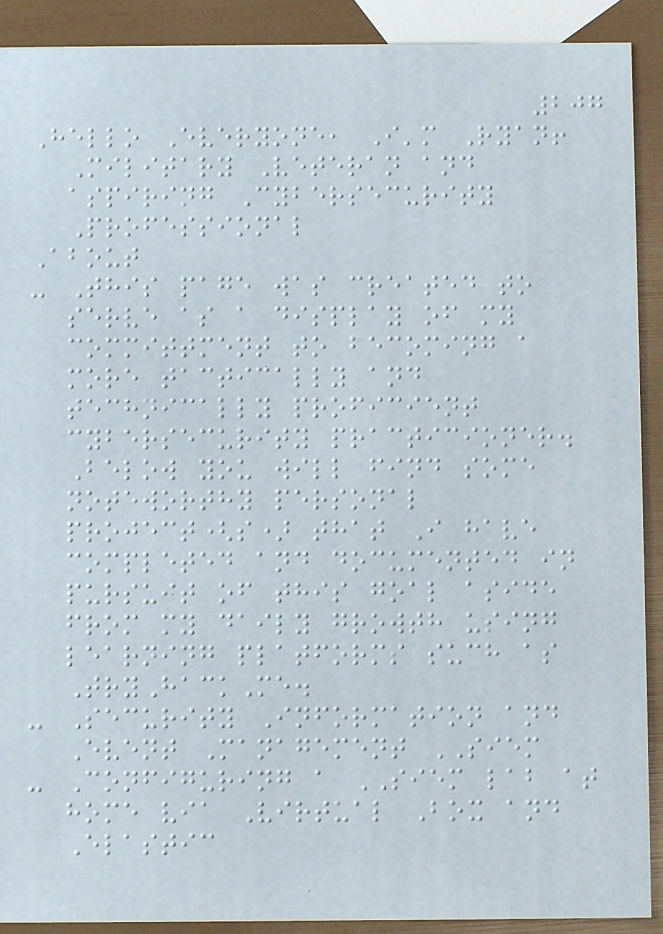207
Hello Everyone, I'm Ryan!
Military Veteran and
aspiring Cybersecurity
Professional
About
- This page was created to
serve as a display of my
committment to becoming a
more tactically and
technically proficient
cybersecurity practicioner.
Below you will find some
noteworthy personal
project(s) that I have
completed and documented in
pursuit of this goal aside
from my daily growth using
learning platforms such as
TryHackMe.
- Security Information and
Event Management SIEM
- Configuring a SIEM lab at
home via Virtual Box and
Elastic
